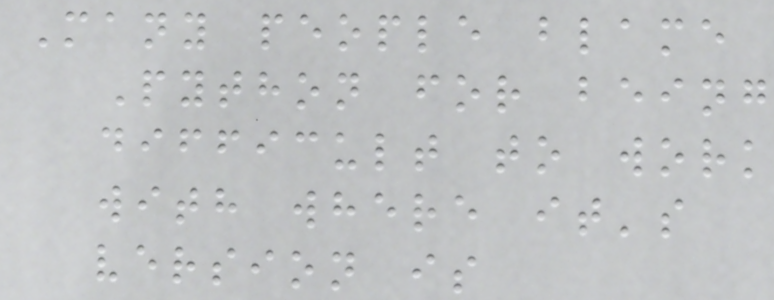Many people blame
Python for being
difficult to work
with where it's
version is
